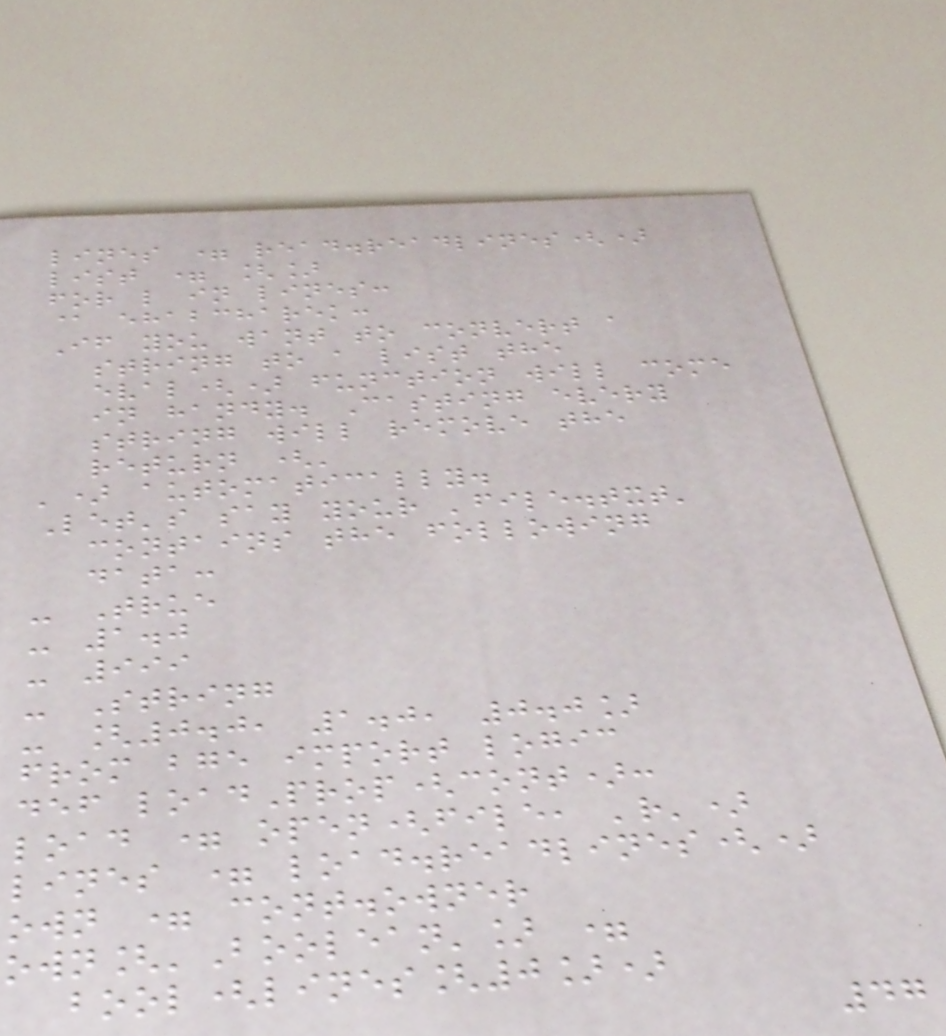lines = read.readlines()
list = []
for l in lines:
@ ehabcharek:
If you want to convert a
string to a list the
eval() function will come
in handy. Casting every
string will remove the
return ('
') automatically.
Let's say your 'file.txt'
contains the following
data:
- True
- 1.0
- 999
- String
- [0.0, 1.0, 0.0]
from bge import logic
def loadProp(cont):
load = open(file, 'r')
lines = load.readlines()
own = cont.owner
own['Boolean'] =
bool(lines[0])
47
